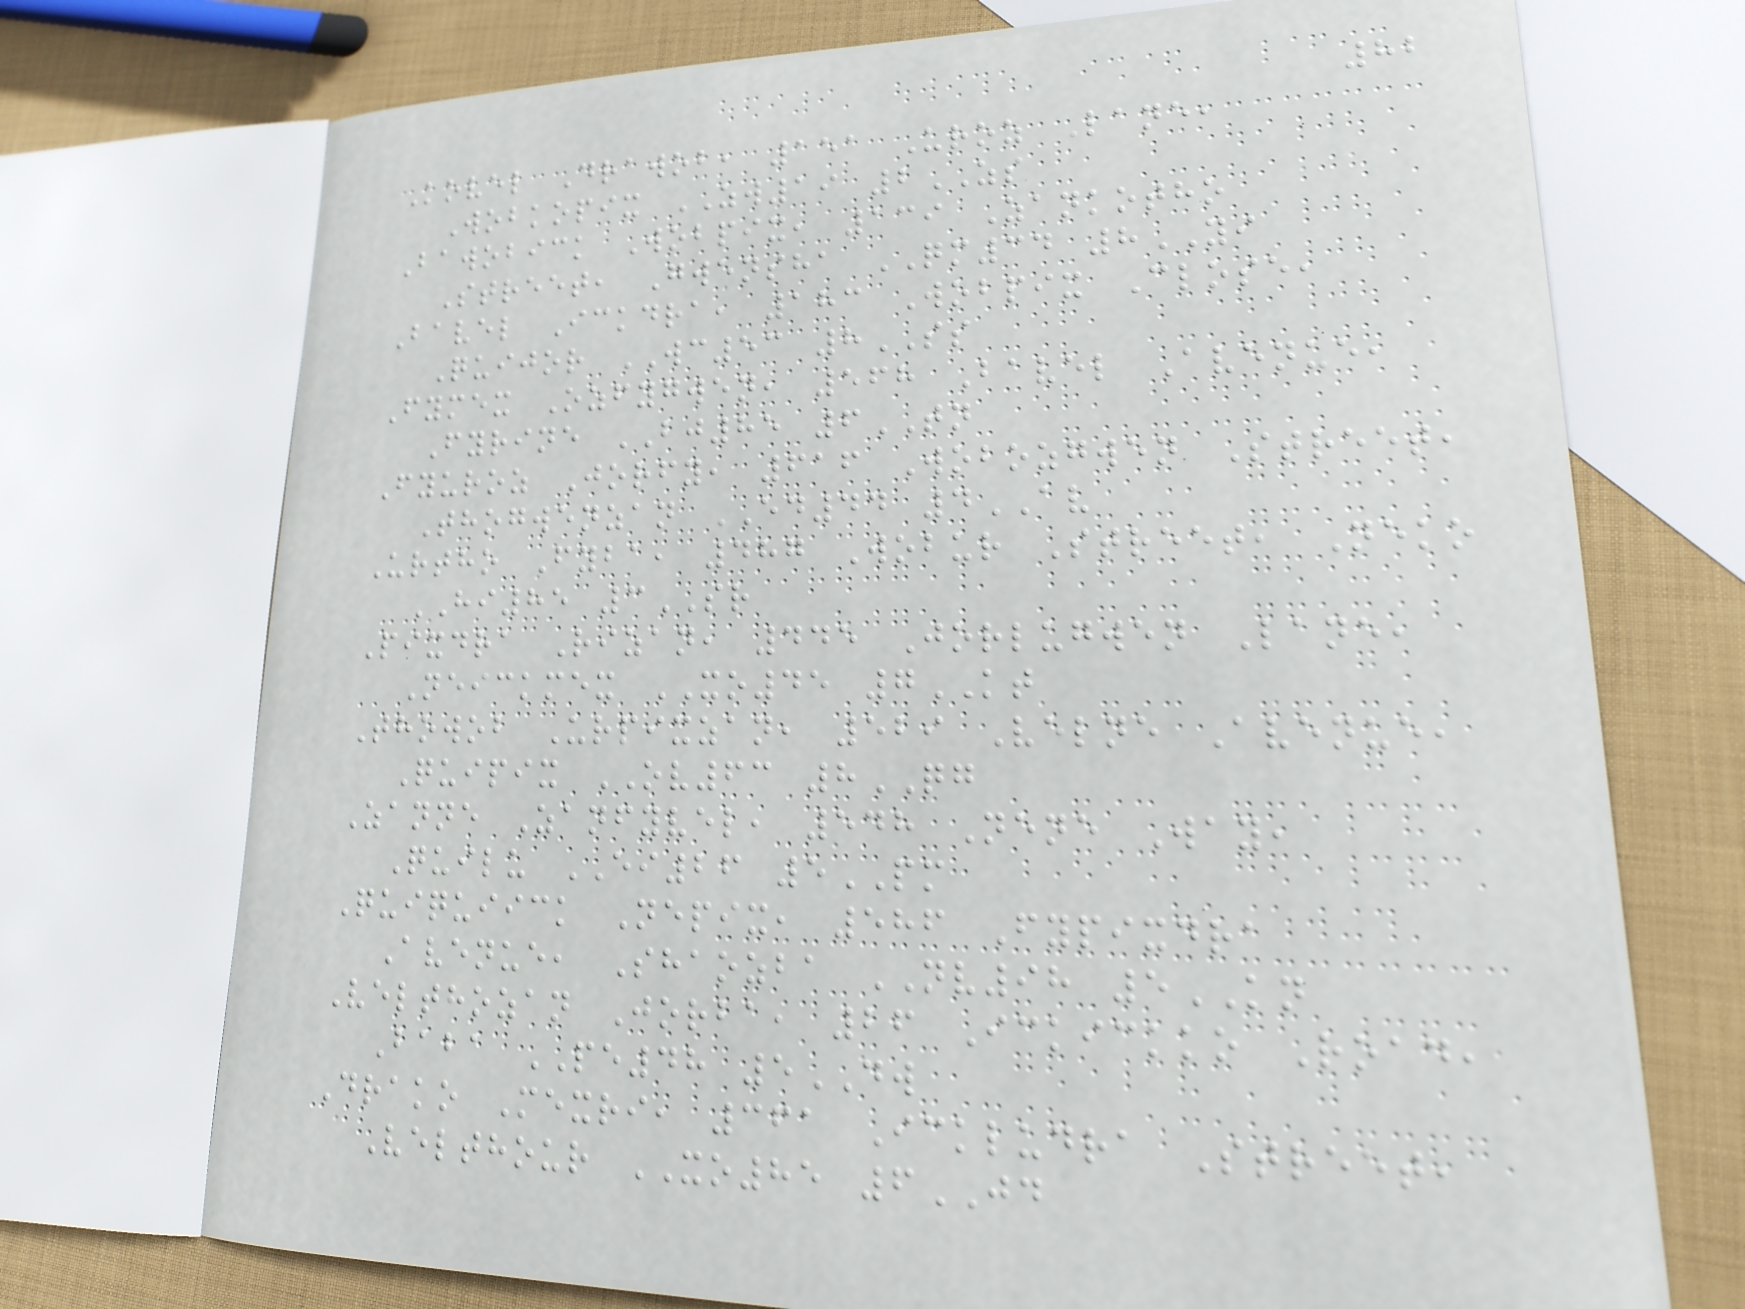82
Kovel Drawob, 151 Uroz Lane,
Wobkopix ZW19 2ZS
Bawobick Wobpix, 139 Zankotho
Street, Gwensha QM34 8YI
Bavel Ickdra, 183 Wobpix Close,
Quijor WC53 8SS
Fymex Ozfygwen, 568 Bavel Avenue,
Fyrine BJ85 6TN
Fyuroz Jorfy, 616 Wobozgwen Street,
Thogwenzan ED44 4AV
Urtho Fyba, 487 Wobur Street, Neko
HI85 3SR
Pixdra Rizan, 445 Jorlugwen Lane,
Neickmex XO45 7KT
Thowob Urpixzan, 529 Velne Avenue,
Quipix OV63 8QG
Zanne Zanfyvel, 548 Nene Way,
Quilu EI26 5PM
Quiquiick Nepix, 586 Fypixdra
Avenue, Shaozba NV98 5KN
Velthozan Jorba, 26 Ickickko Road,
Baba PE48 5DW
Drako Mexri, 361 Ickludra Street,
Velthour XO85 6JD
